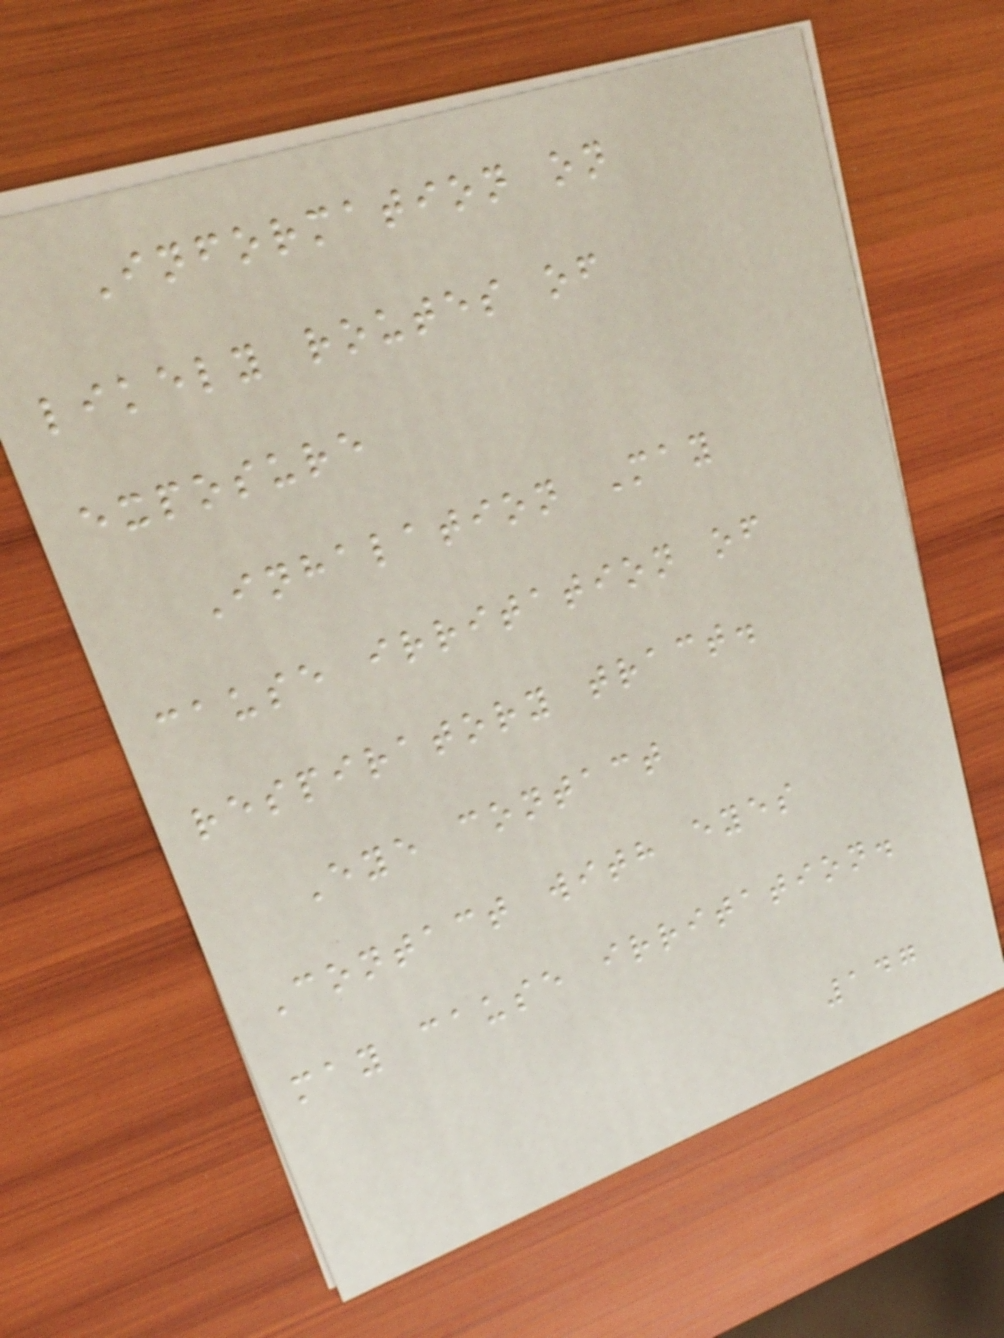Information on
likely routes of
exposure
Inhalation May
cause irritation of
respiratory tract.
Eye contact
Contact with eyes
may cause irritation.
147
